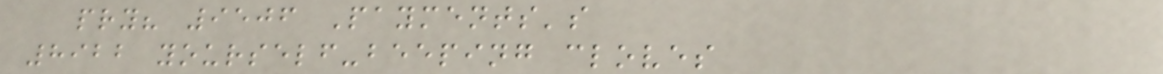pry? 9506 Payments's
8922 yourself-beeping cloves
